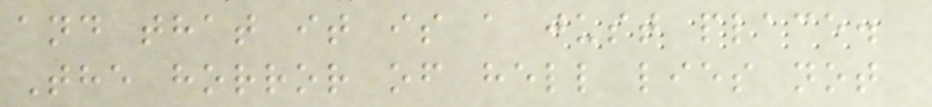and that it is a just place.
The horror of hell lies not
